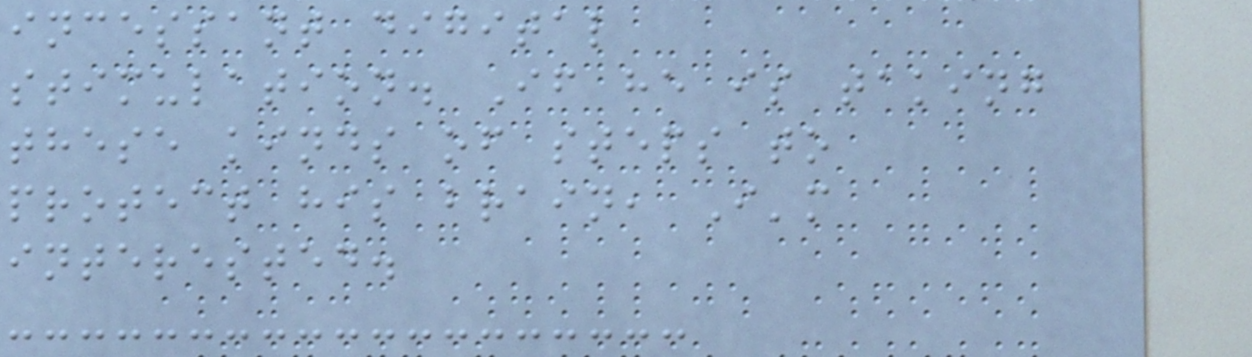incessant digital
stimulation. If he is taking
these kinds of steps to
protect his brain, I'm
interested.
